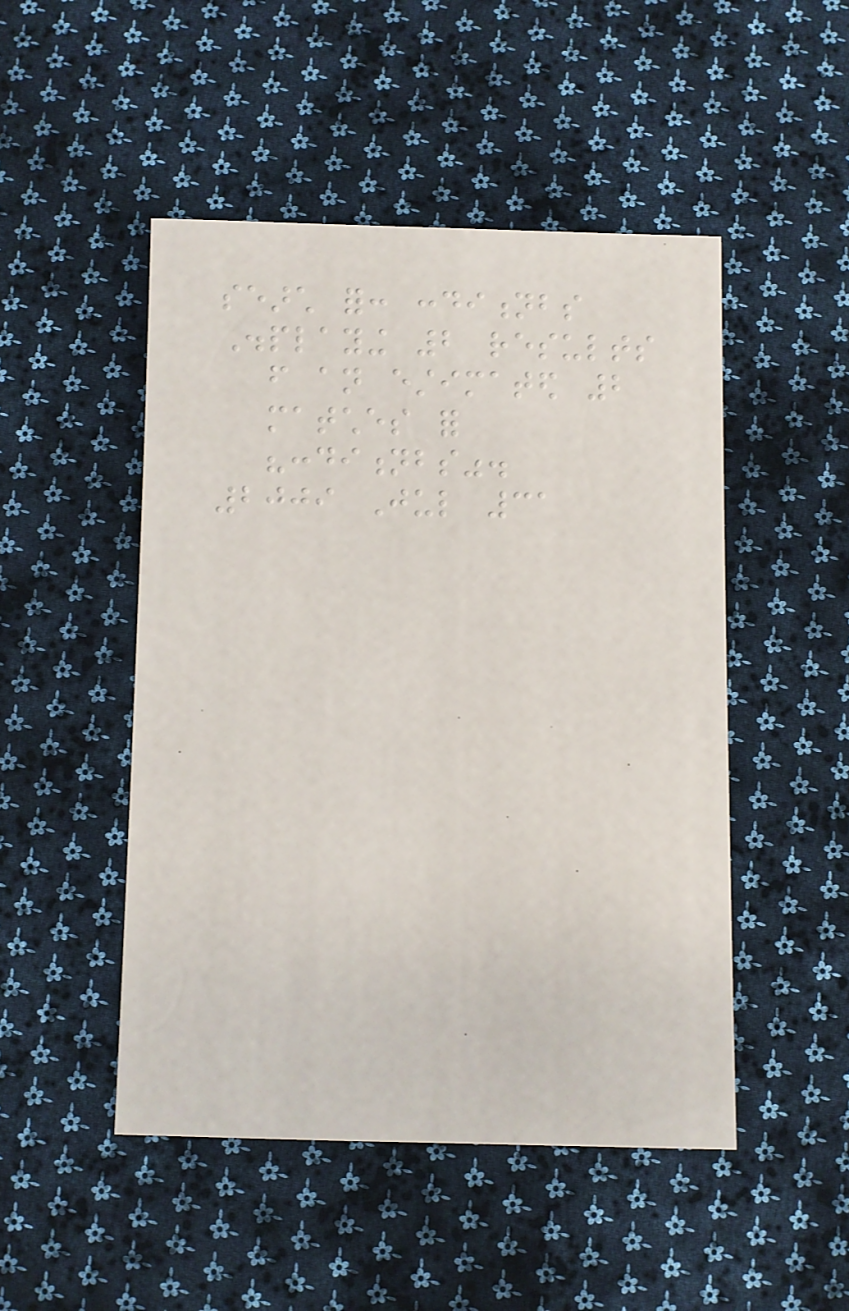search for: conditionbs
Displaying 2 results
from an estimated 2
matches for
"conditionbs".
2009 Jul 31
